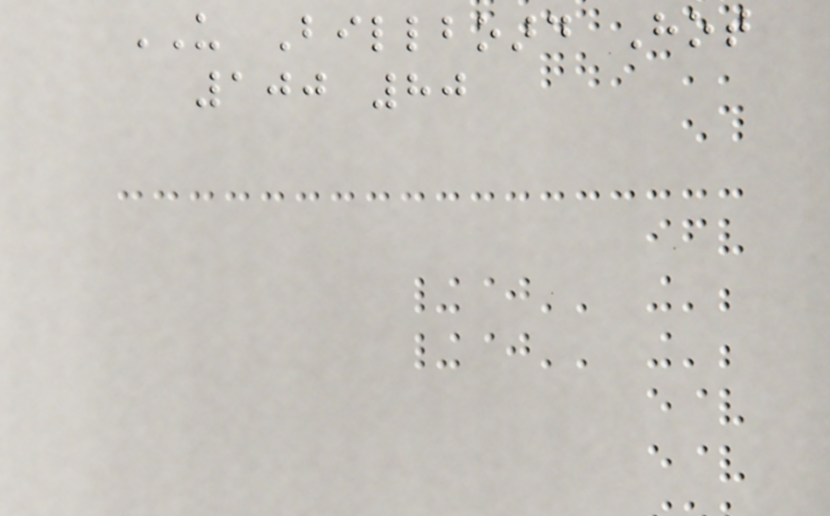US Billboard Hot
100 80
